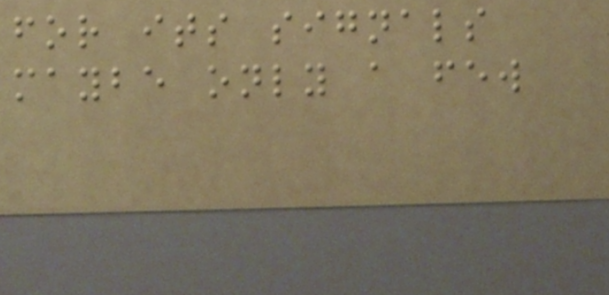for its signals
maybe only a few
